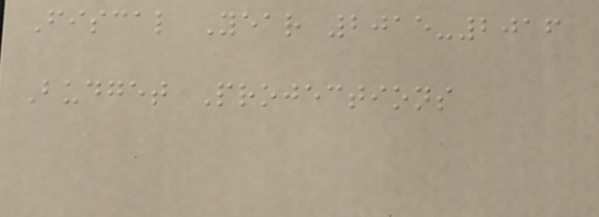Fiscal Year 2015-2016
Budget Projections
